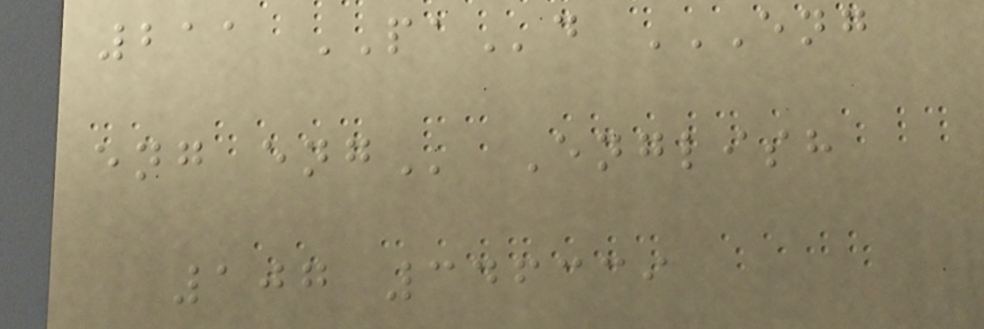211 PAd ENG
ENG ENG English
107 346339
